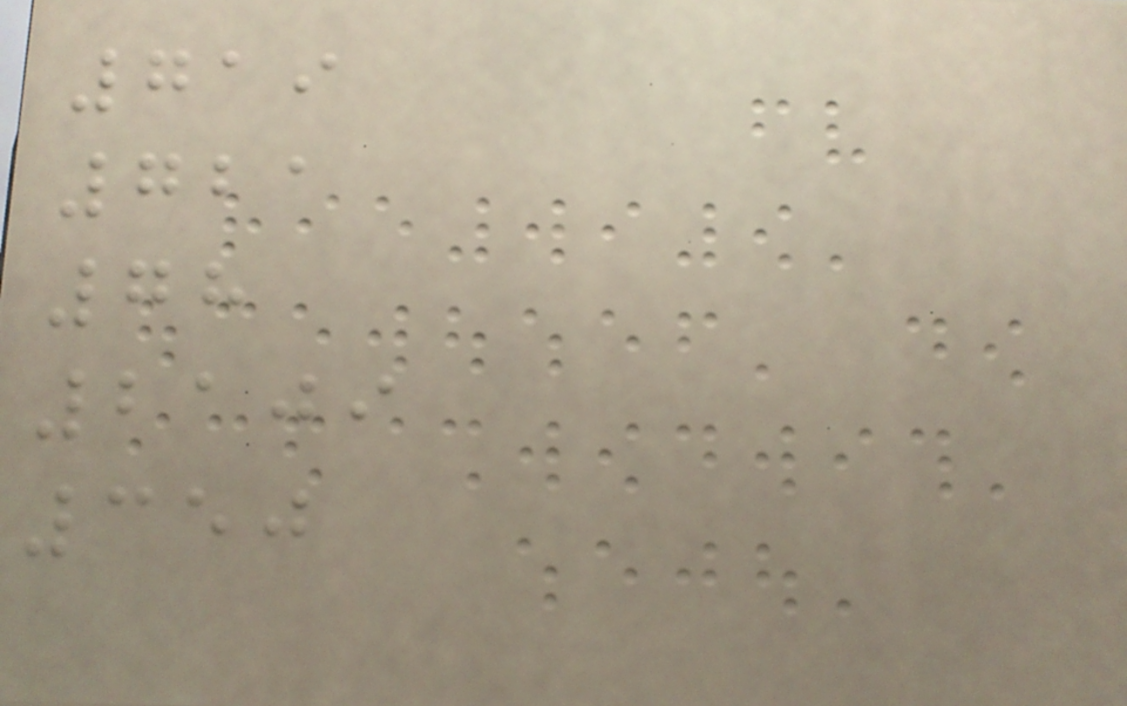719
721
78
2109
350
